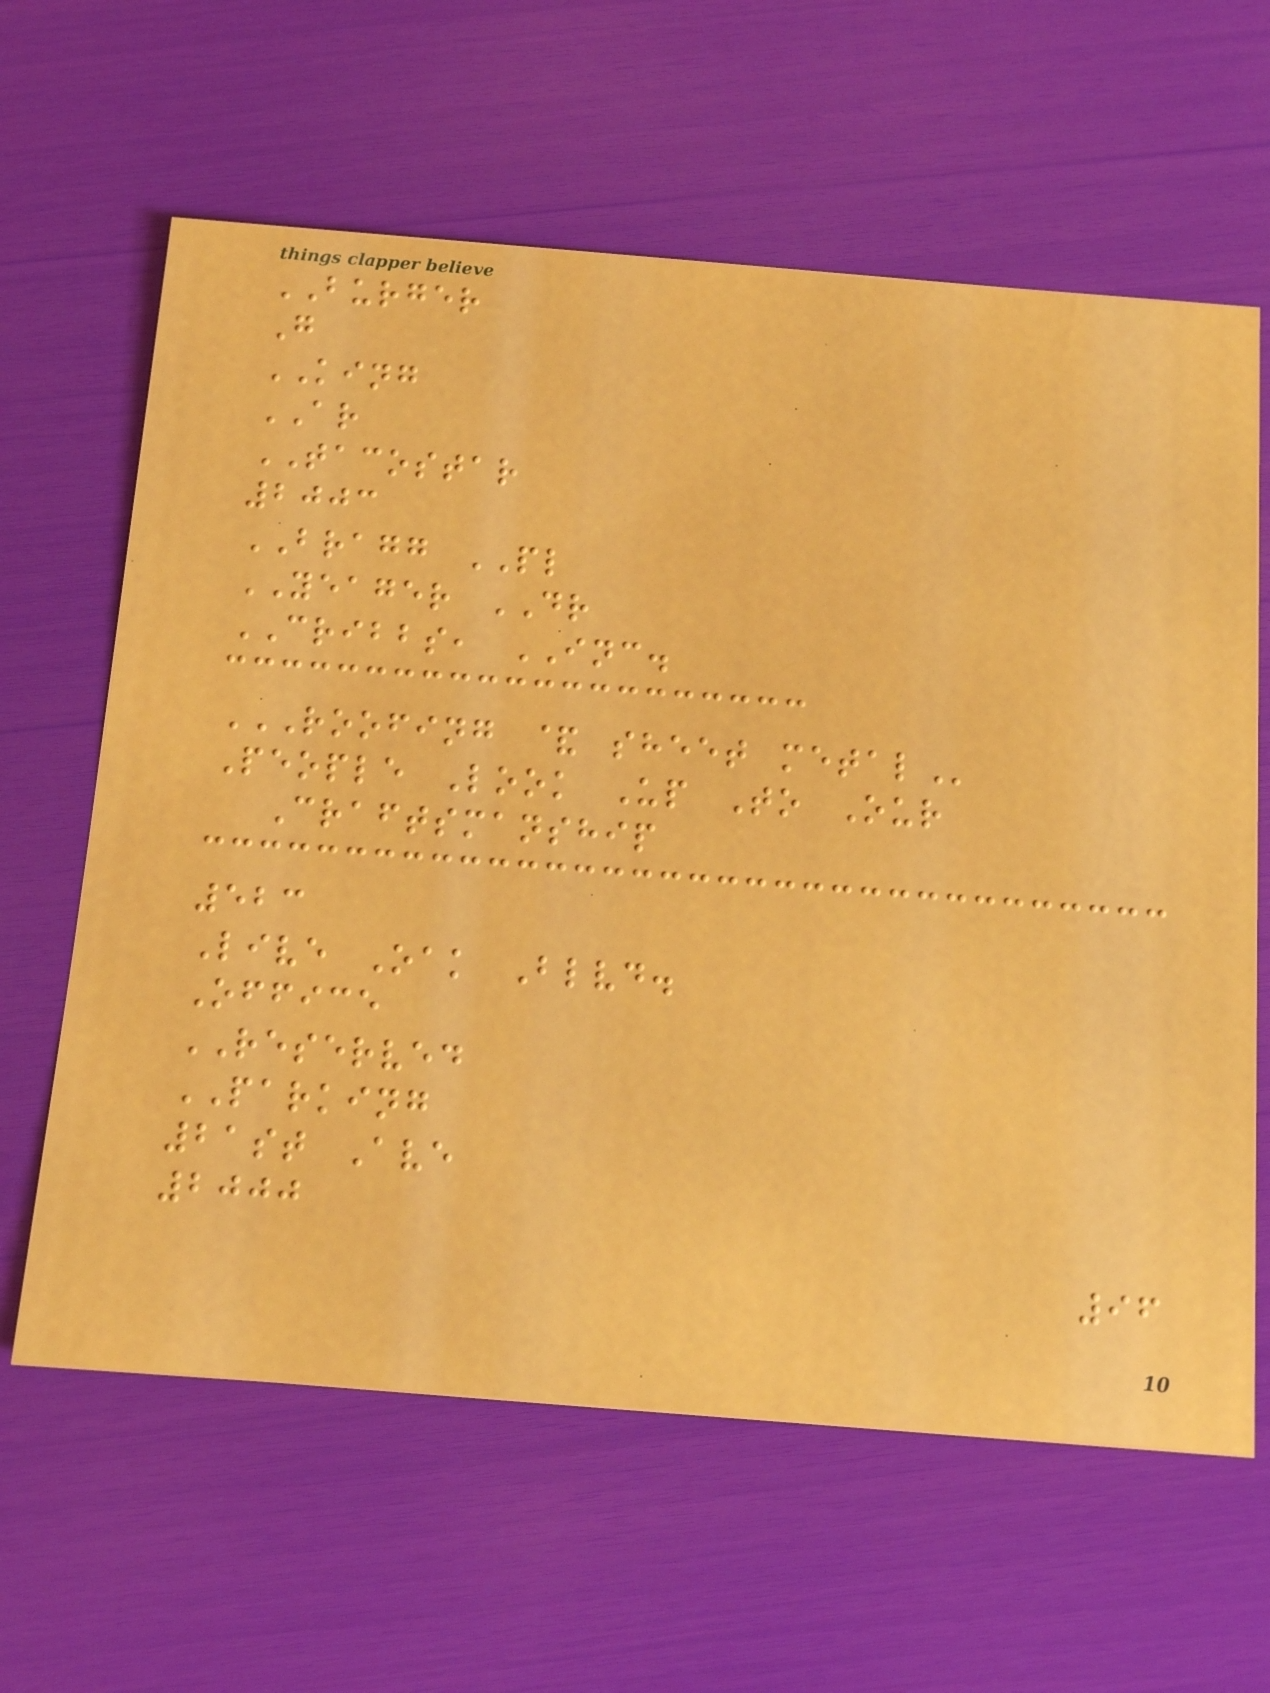BURGER
G
KING
AR
TACOSTAR
2003
BRAGG PL
YEAGER DR
CRIBBS, INC.
ROOFING & SHEET METAL
People Look Up To Our
Craftsmanship
523
Live Oak Blvd.
Office
RESERVED
PARKING
21st Ave
2000
96
